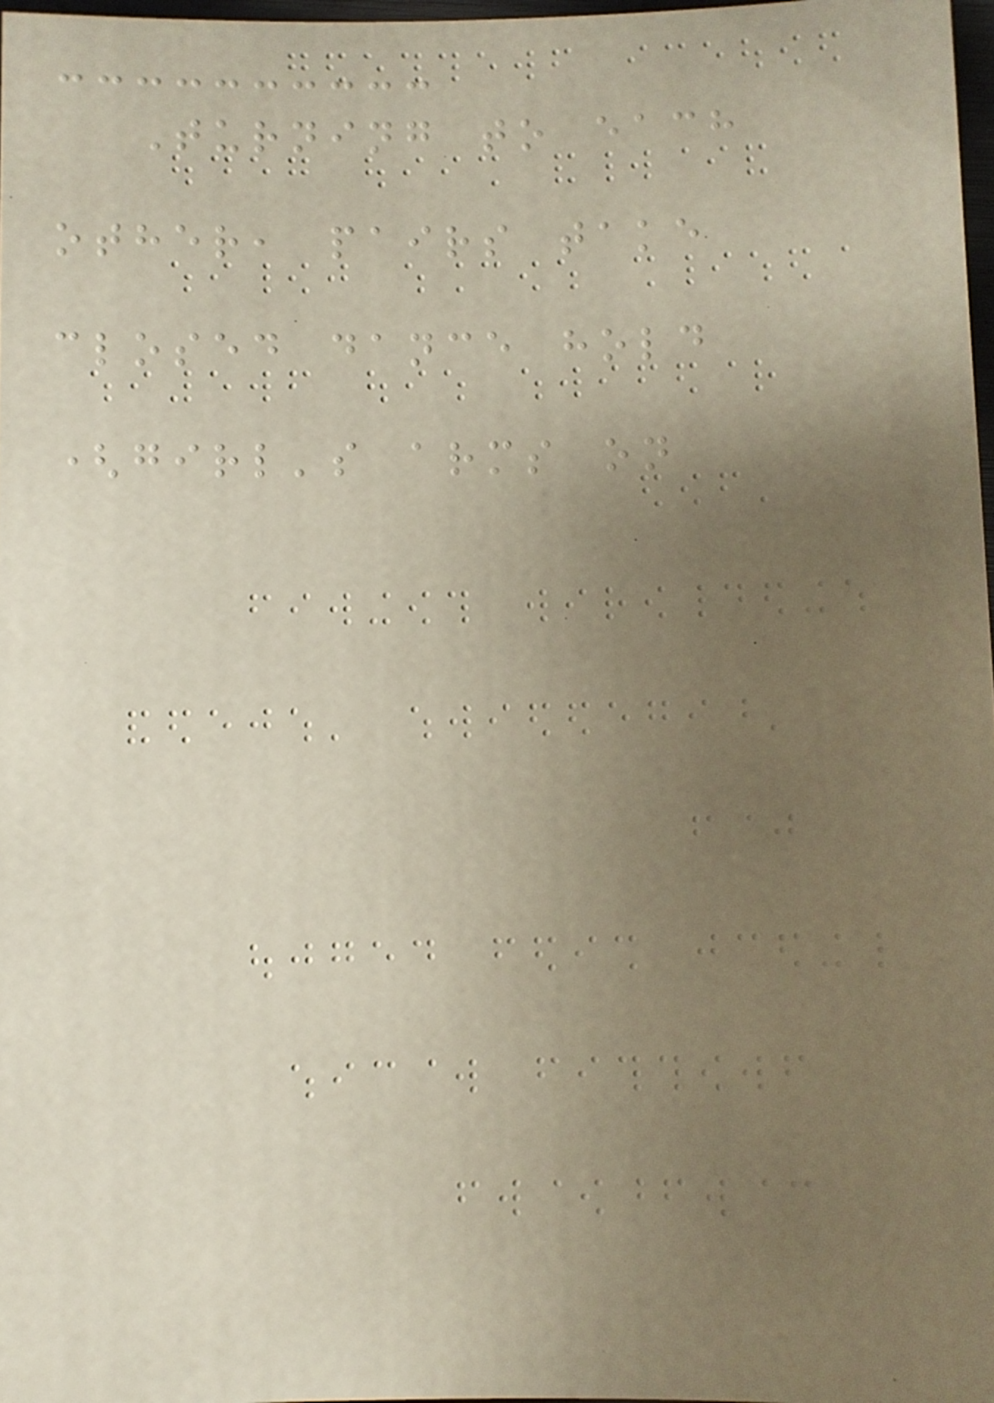Turning to each
other, pairs take
closed dance hold
(girl's arms on
